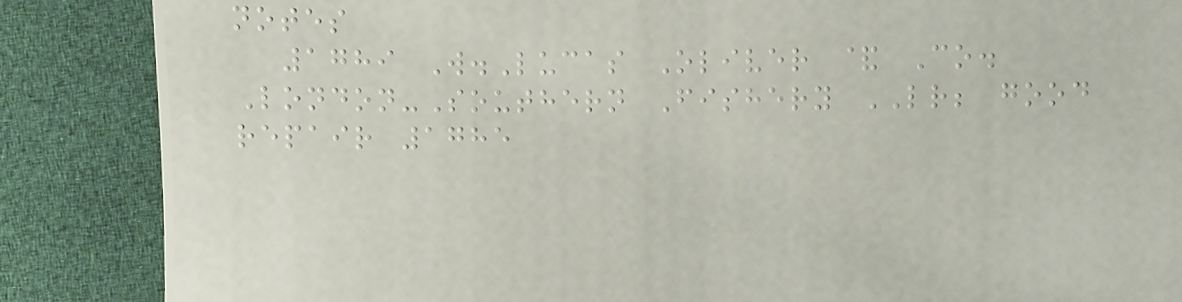notes
1789 W.Lucas Oliver & Co.
London-Southern Fishery LR; good
repair 1785
